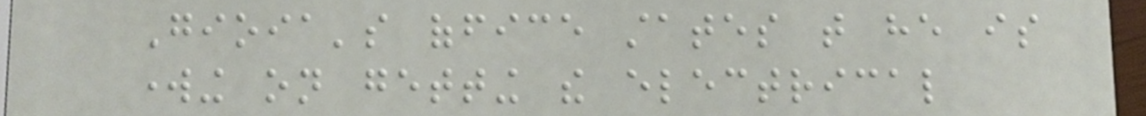Gioia's office states that he is
working on getting the electrical
